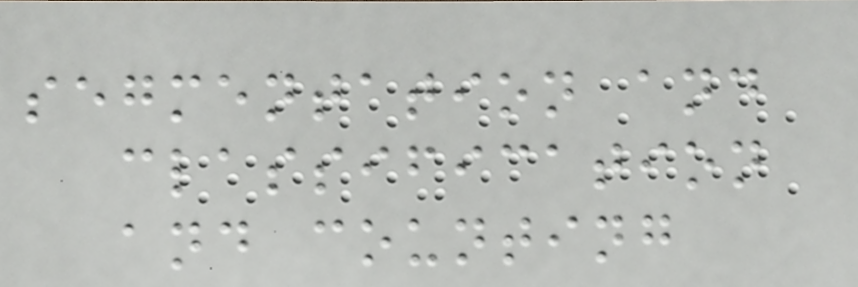segmentation and
classification
and counting
